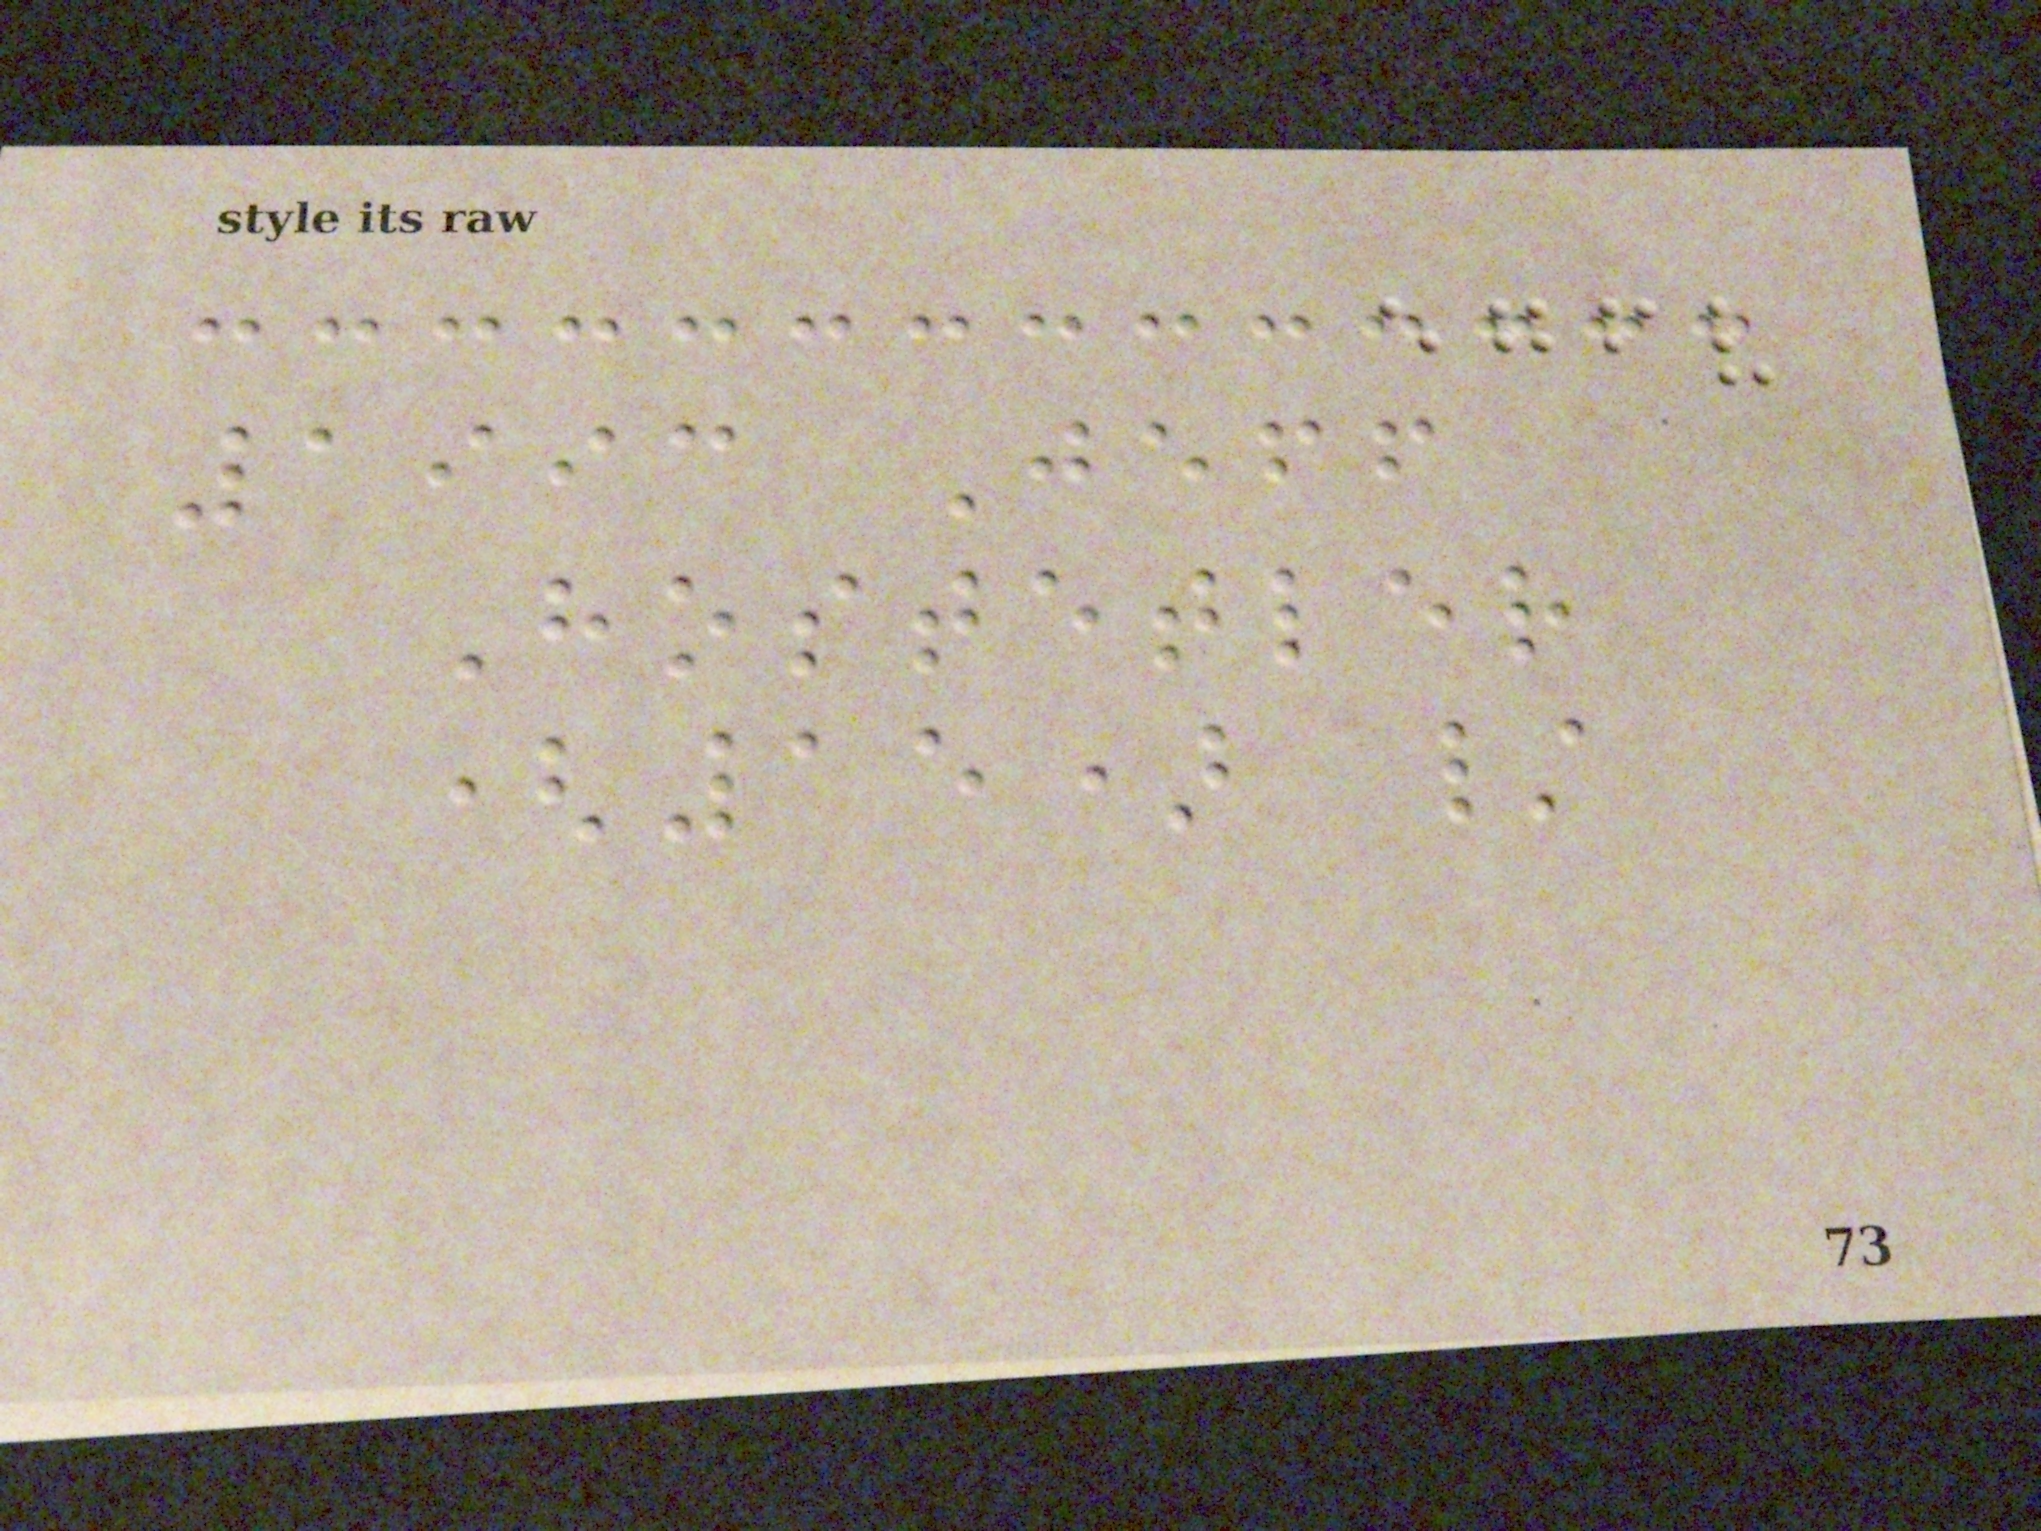1993 Jeff
Hostetler
(15) /
